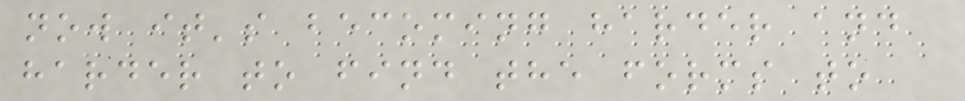now it's becoming harder and
harder to find the forms to
